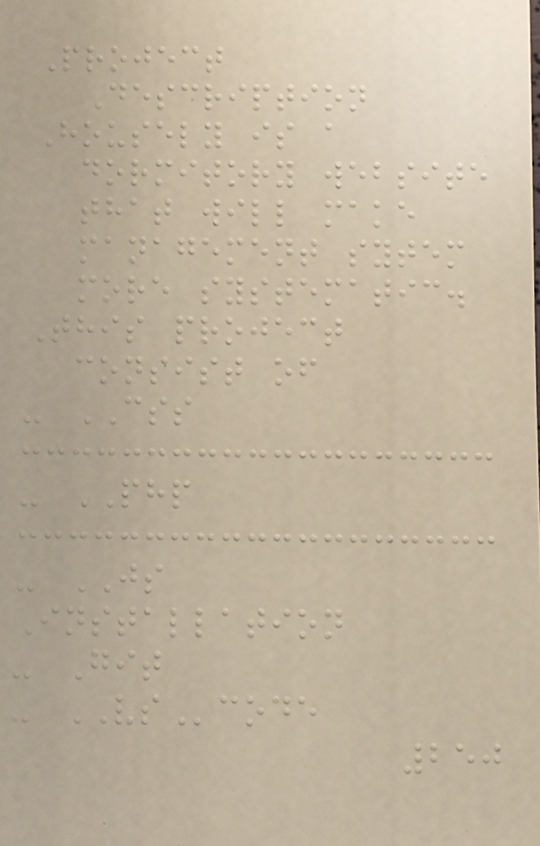Project
Description
Housely is a
dormitory website
that will make
management sytem
more systematic.
This project
consist of
- CSS
- PHP
- JS
Installation
- Git
- VScode
250
